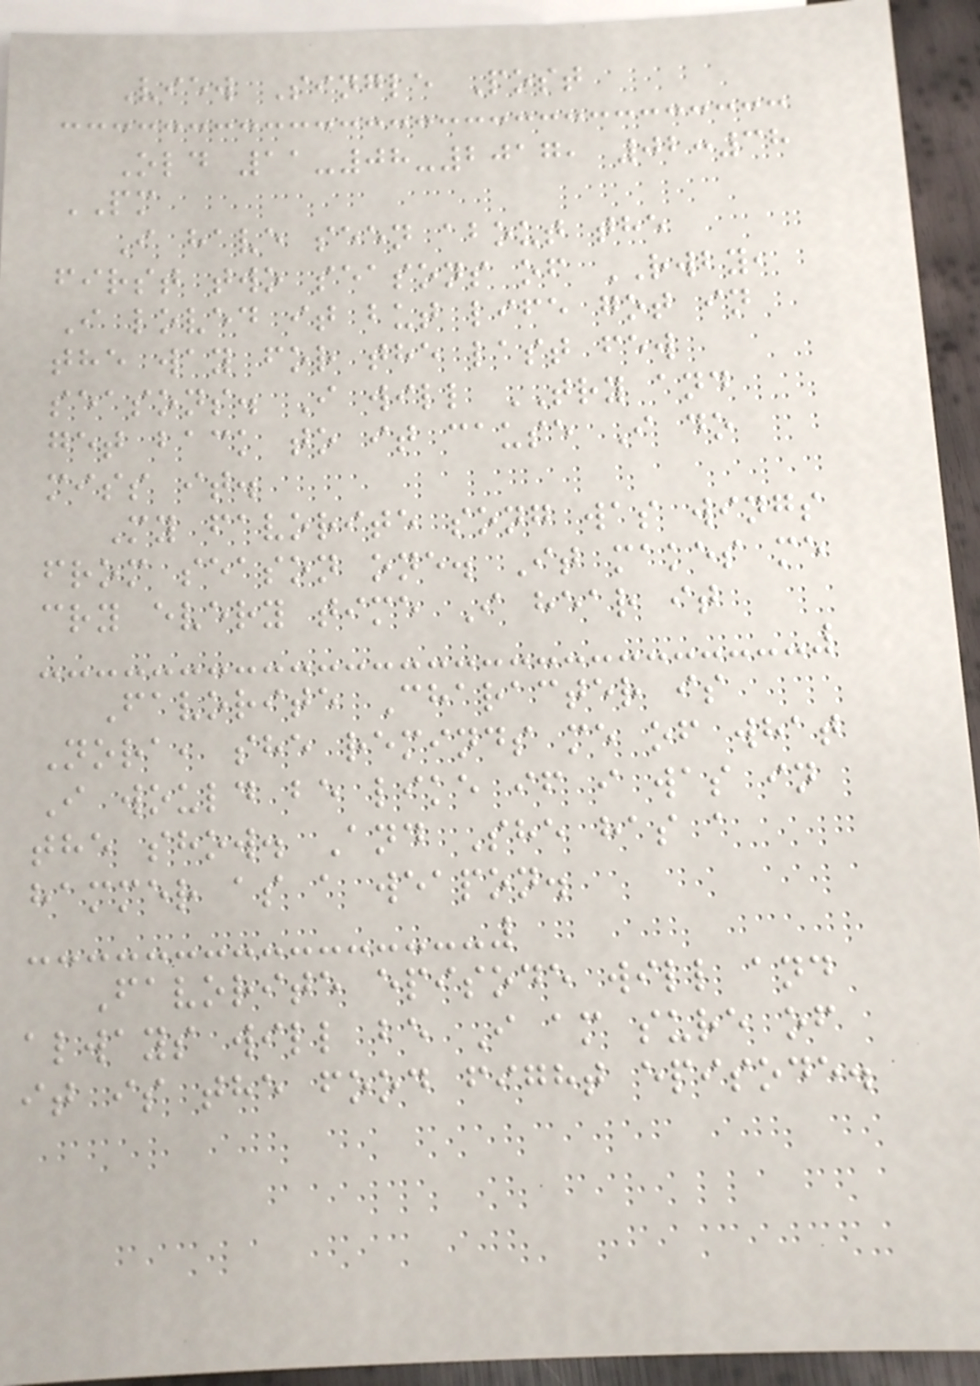View Single Post
Old 11-08-2017, 02:38
PM
I have seen about the
first two seasons of RWBY,
I loved it but life got in
the way for the last few
seasons. I will TRY and
get back to it cause I do
miss it.
My favorite song was wings
from season one. It makes me
cry every time I hear it
Favorite Character is
Nora, she reminds me of what
I would be like if i was in
the show. And She has a
hammer as a weapon.
Favorite episode will and
always will be I am sure of
it is the food fight episode.
